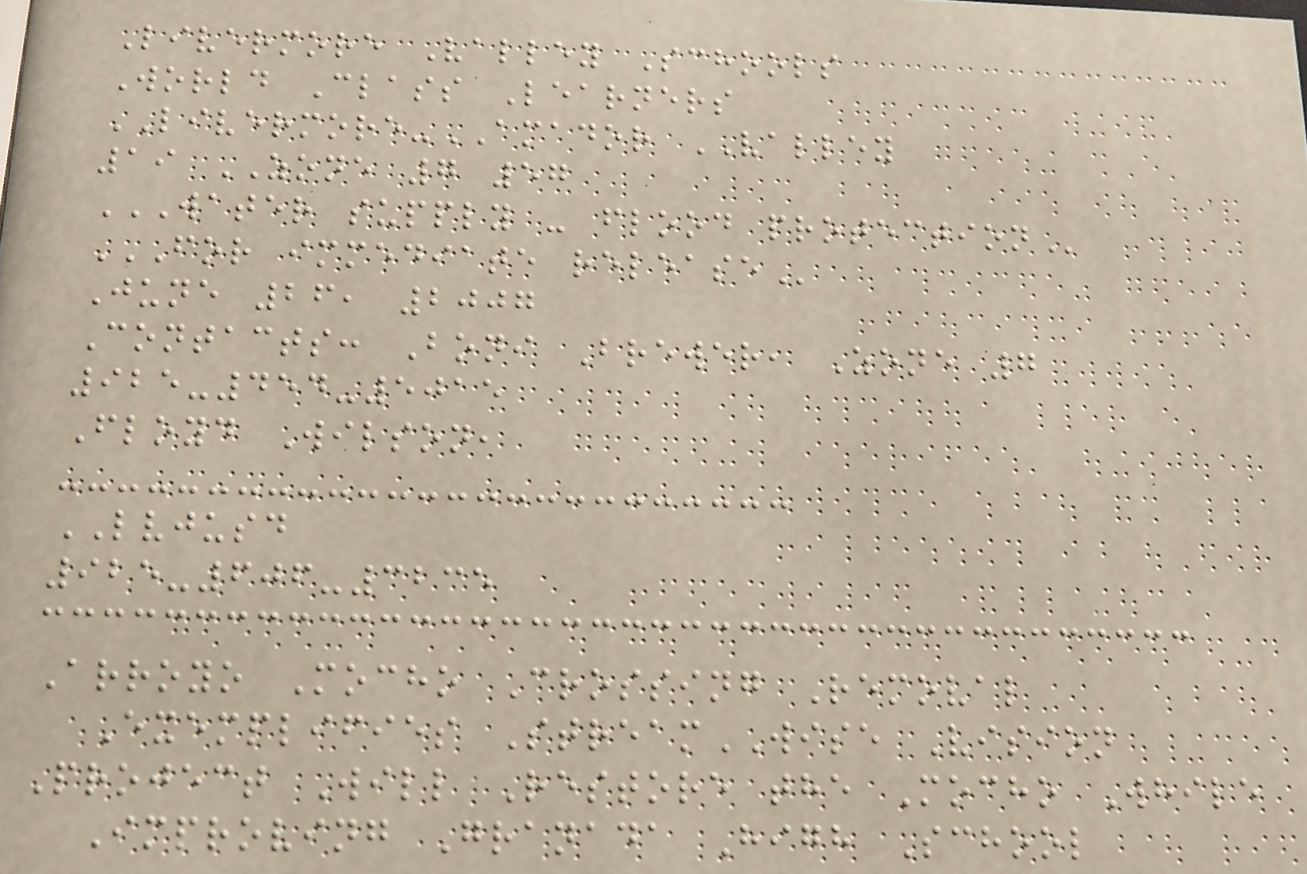Livermore Valley Schools
World Class Learners
LIVERMORE-AMADOR VALLEY
19 ZONE 7 57
WATER SUPPLY - FLOOD PROTECTION
FOR IMMEDIATE RELEASE
June 26, 2007
Contacts: Boni Brewer, Zone 7
925-454-5015
Floyd Wilson,
LVJUSD
925-606-3235
Arroyo Mocho Crossing Removal
Exemplifies StreamWISE Vision
Project Will Restore the Mocho While
Improving Granada High School
